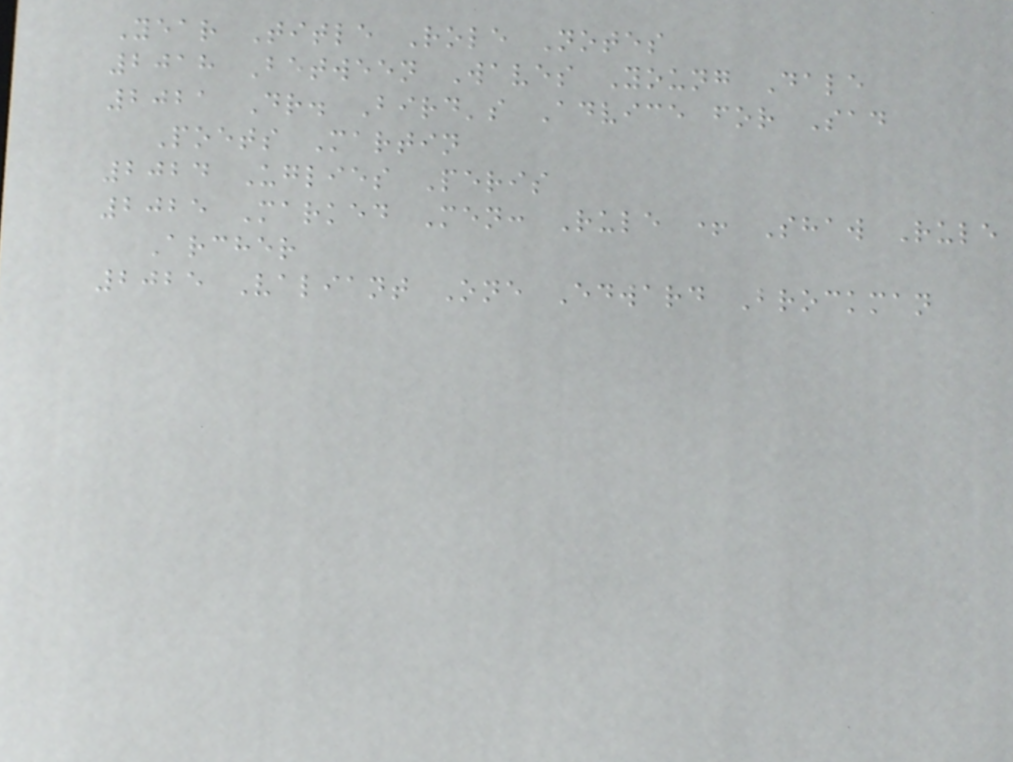Year Title Role Notes
2018 Between Waves Young Dale
2021 Dr. Bird's Advice for Sad
Poets Martin
2024 Uglies Peris
2025 Marked Men: Rule + Shaw Rule
Archer
2025 Valiant One Edward Brockman
